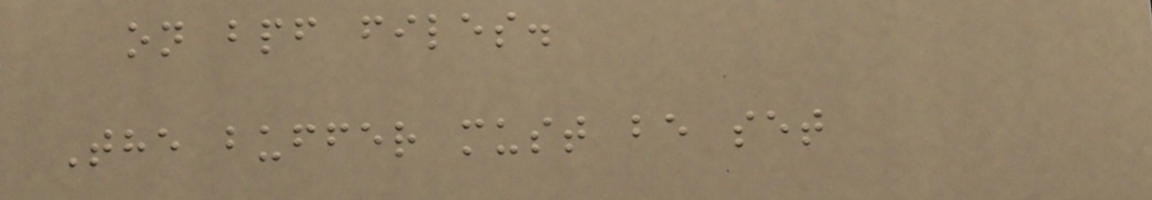on bpf files.
The buffer must be set
